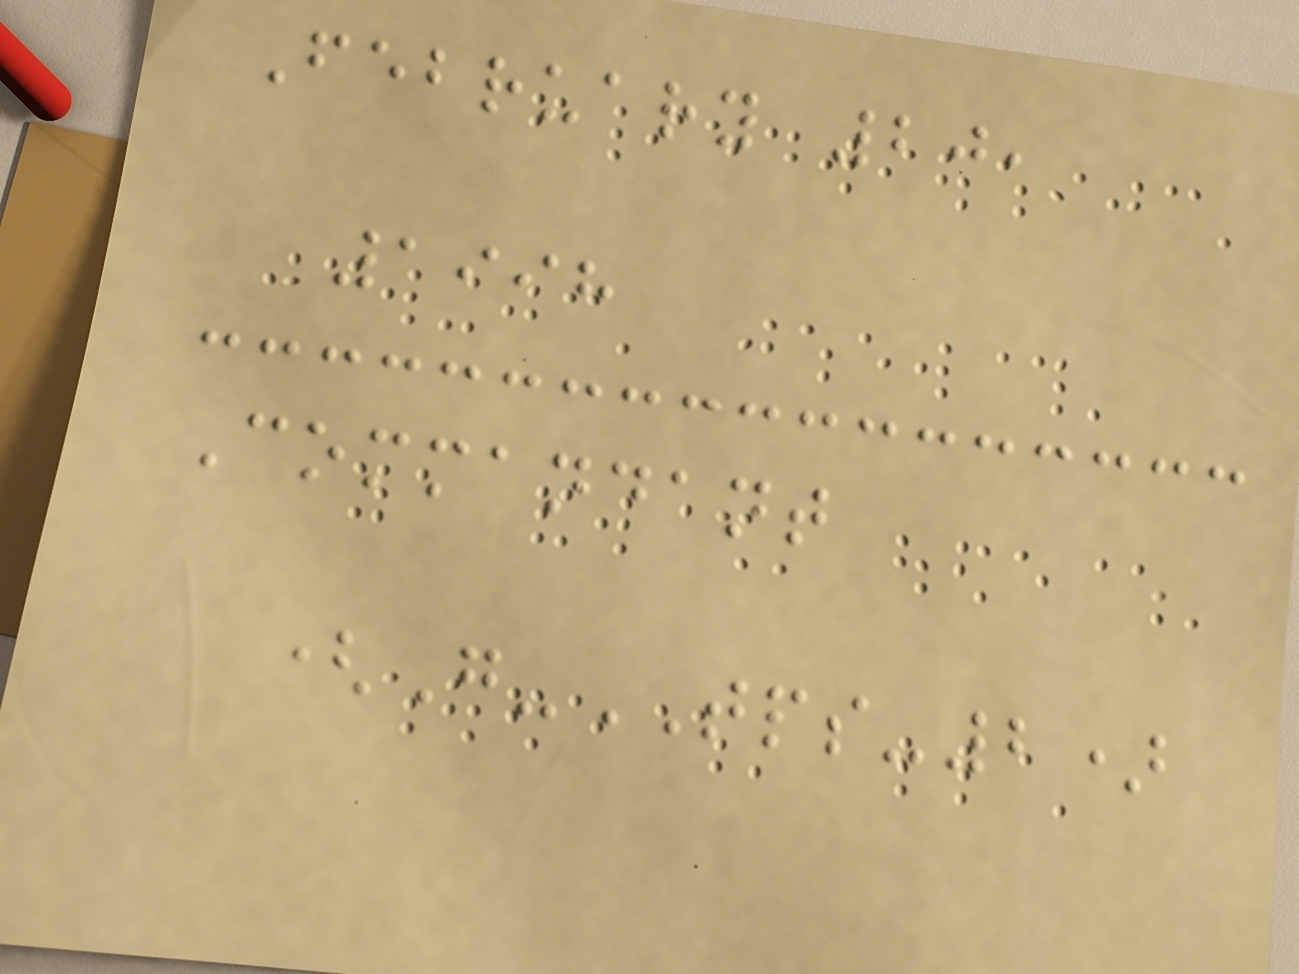February 20,
1998
Commandant
(G-TPS-2)
